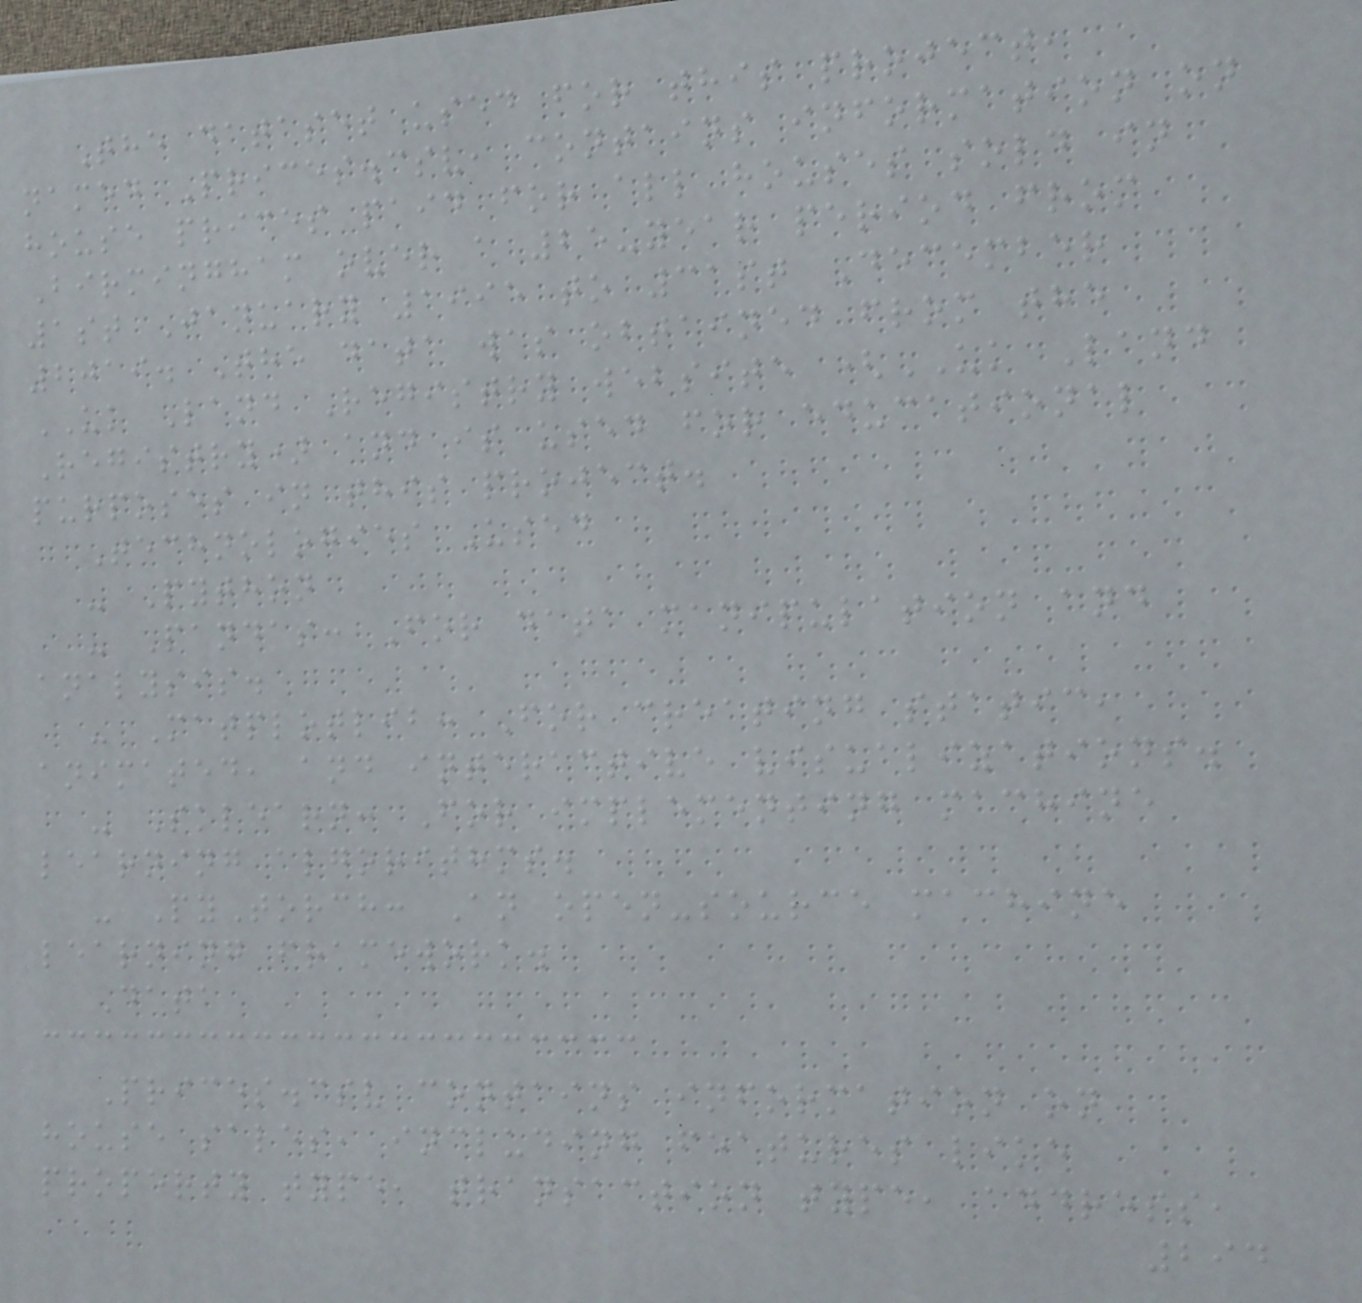The dataset used for this project,
named Prices.csv, contains information on
house prices paid for all houses sold in
Birmingham over a 25-year period from
1st January 1995 to 31st December
2019. The data was obtained from the
UK Land Registry website (UK Land
Registry) and is used for educational
purposes in this project.
Technologies Used
- Python
- Pandas: For data manipulation and
analysis.
- Matplotlib: For creating static,
animated, and interactive visualizations.
- Sklearn: For implementing machine
learning algorithms.
- PyTorch: An open-source machine
learning framework.
Data
Prices.csv contains information on
house sales, including features like
property type, transaction type, address,
294
